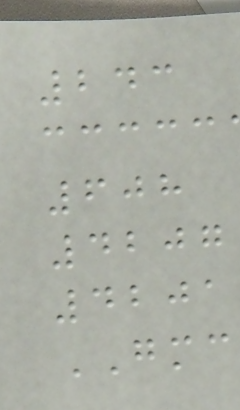243
608
4207
4201
GMC
